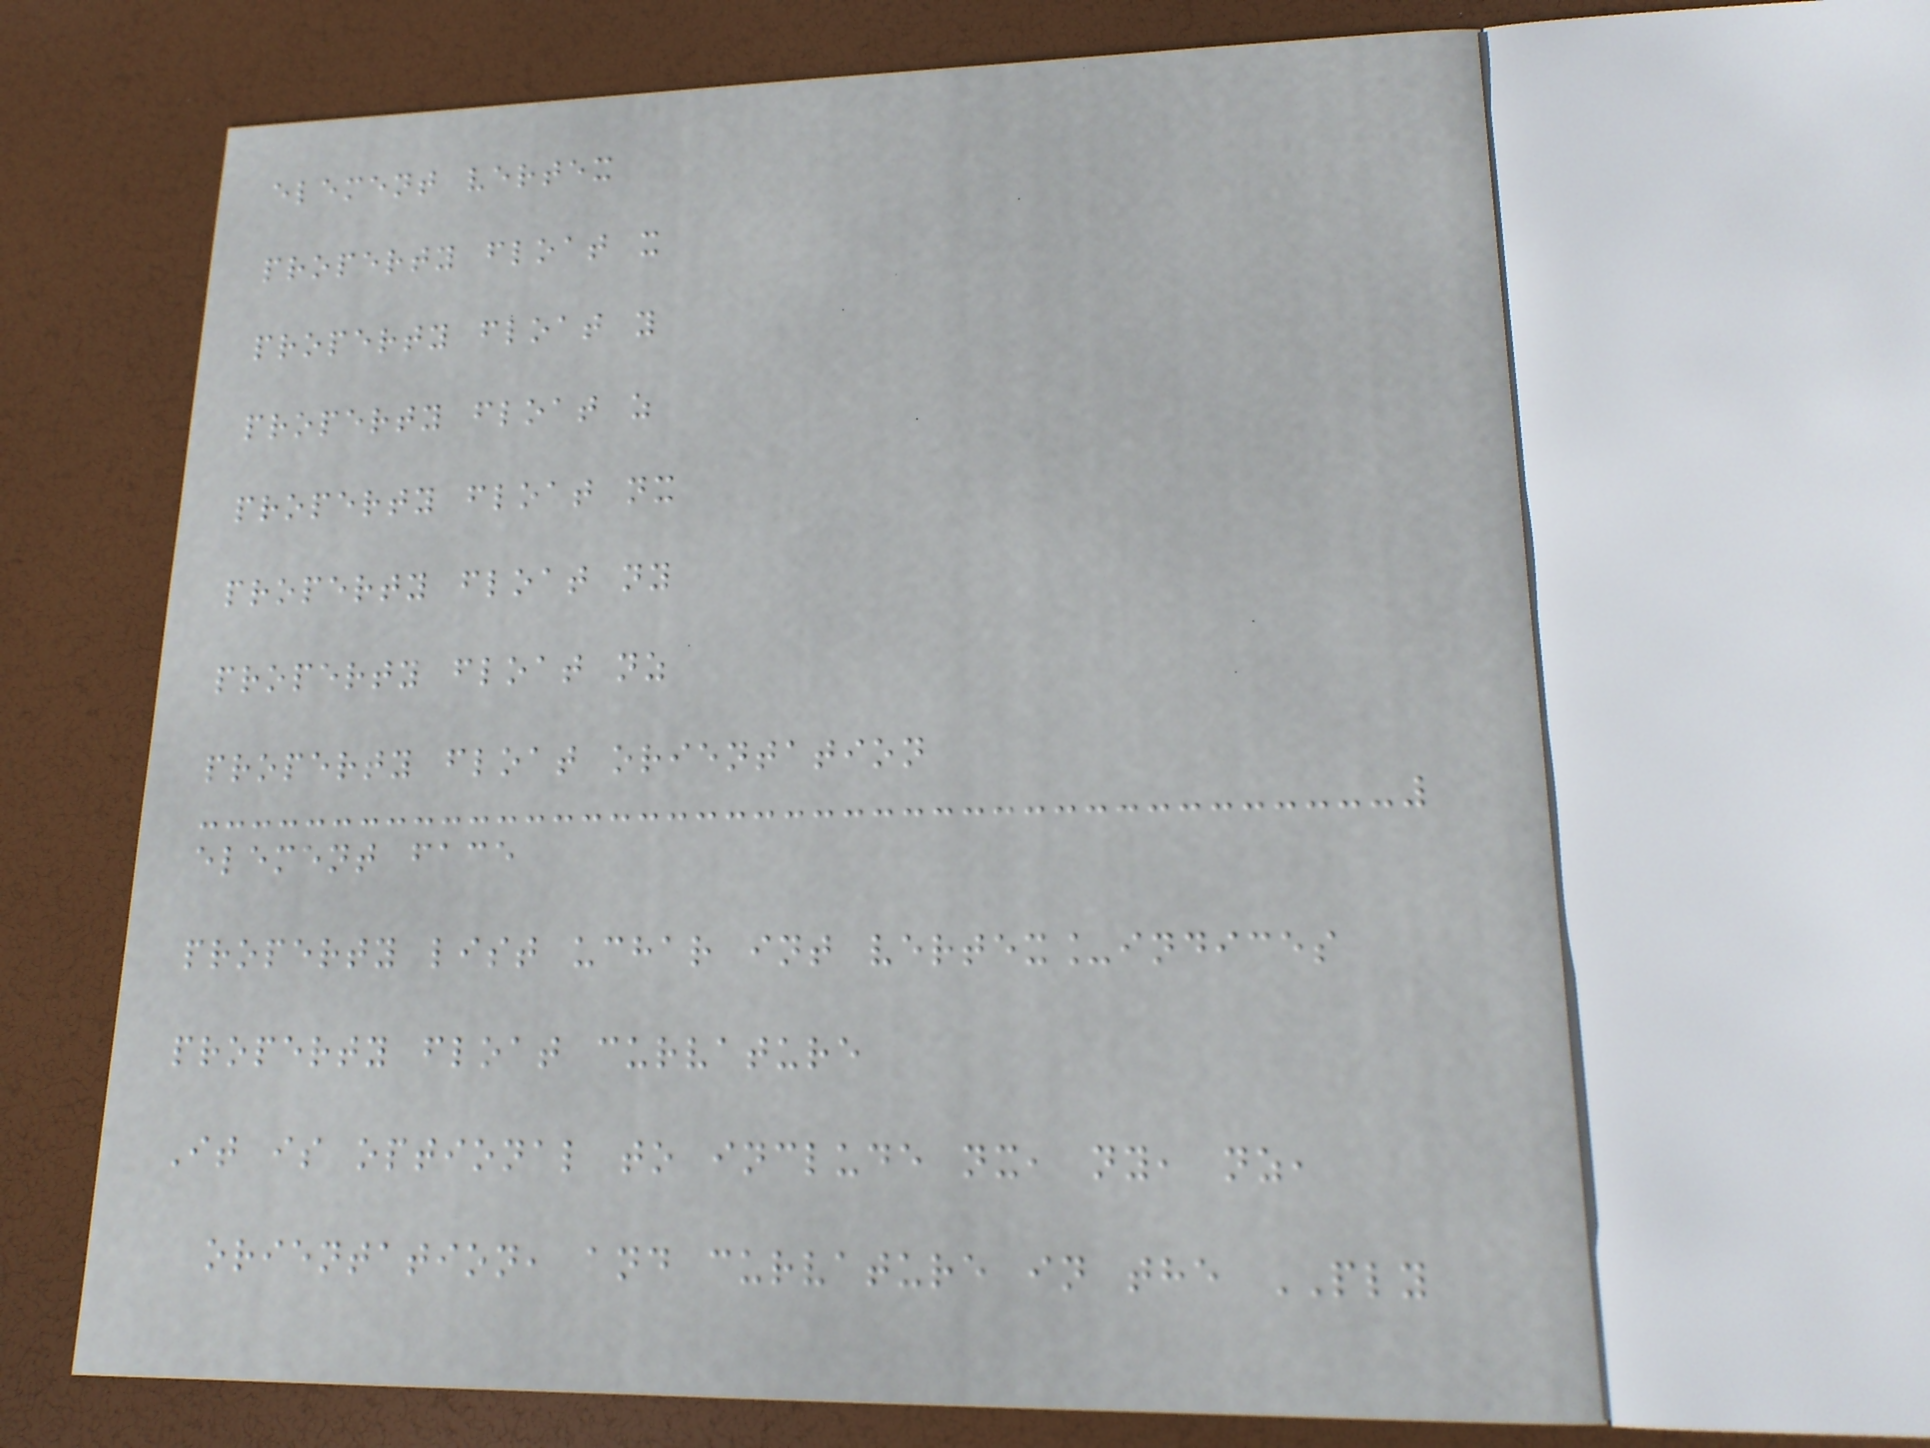element vertex
property float x
property float y
property float z
property float nx
property float ny
property float nz
property float orientation
element face
property list uchar int vertex_indices
property float curvature
It is optional to include nx, ny, nz,
orientation, and curvature in the PLY
